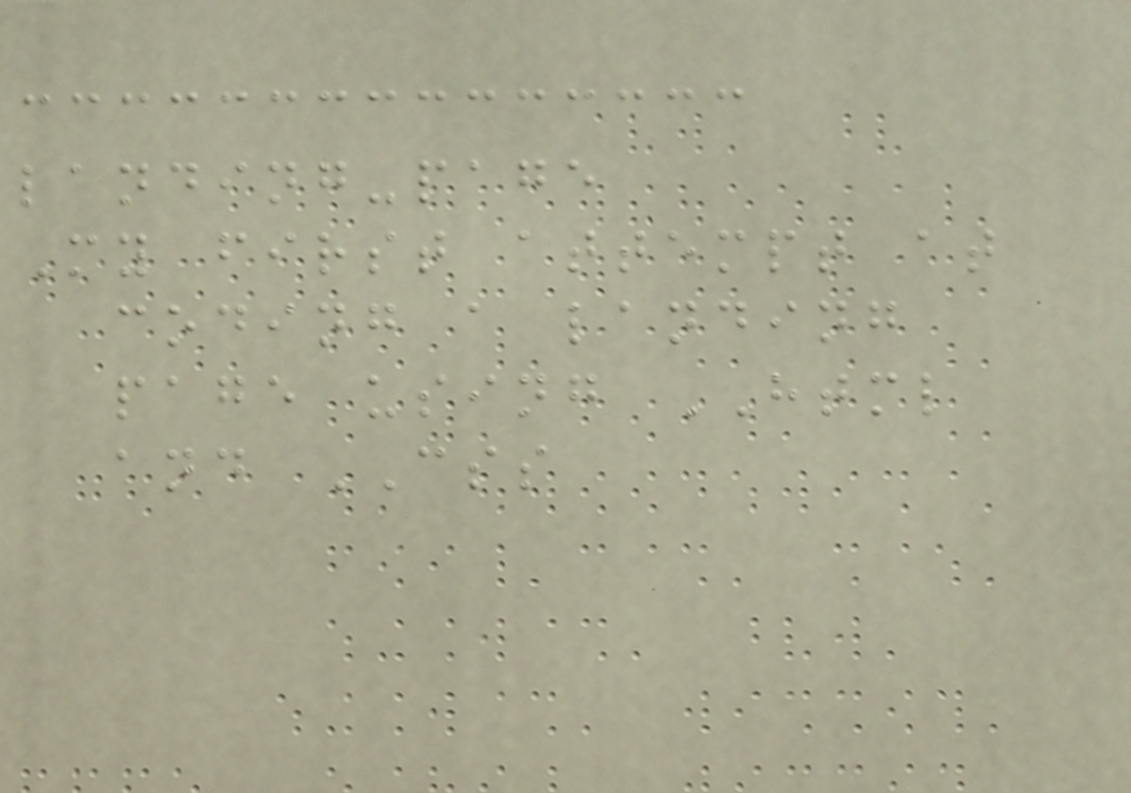landing-page
My first attempt at
coding a landing
page using HTML
and CSS
